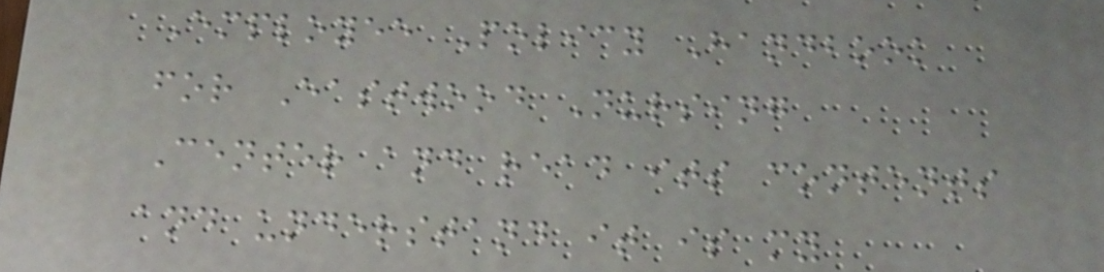Employee Policy Handbook
for Eastwood Nursing
Center and read its contents
and understand it is my
